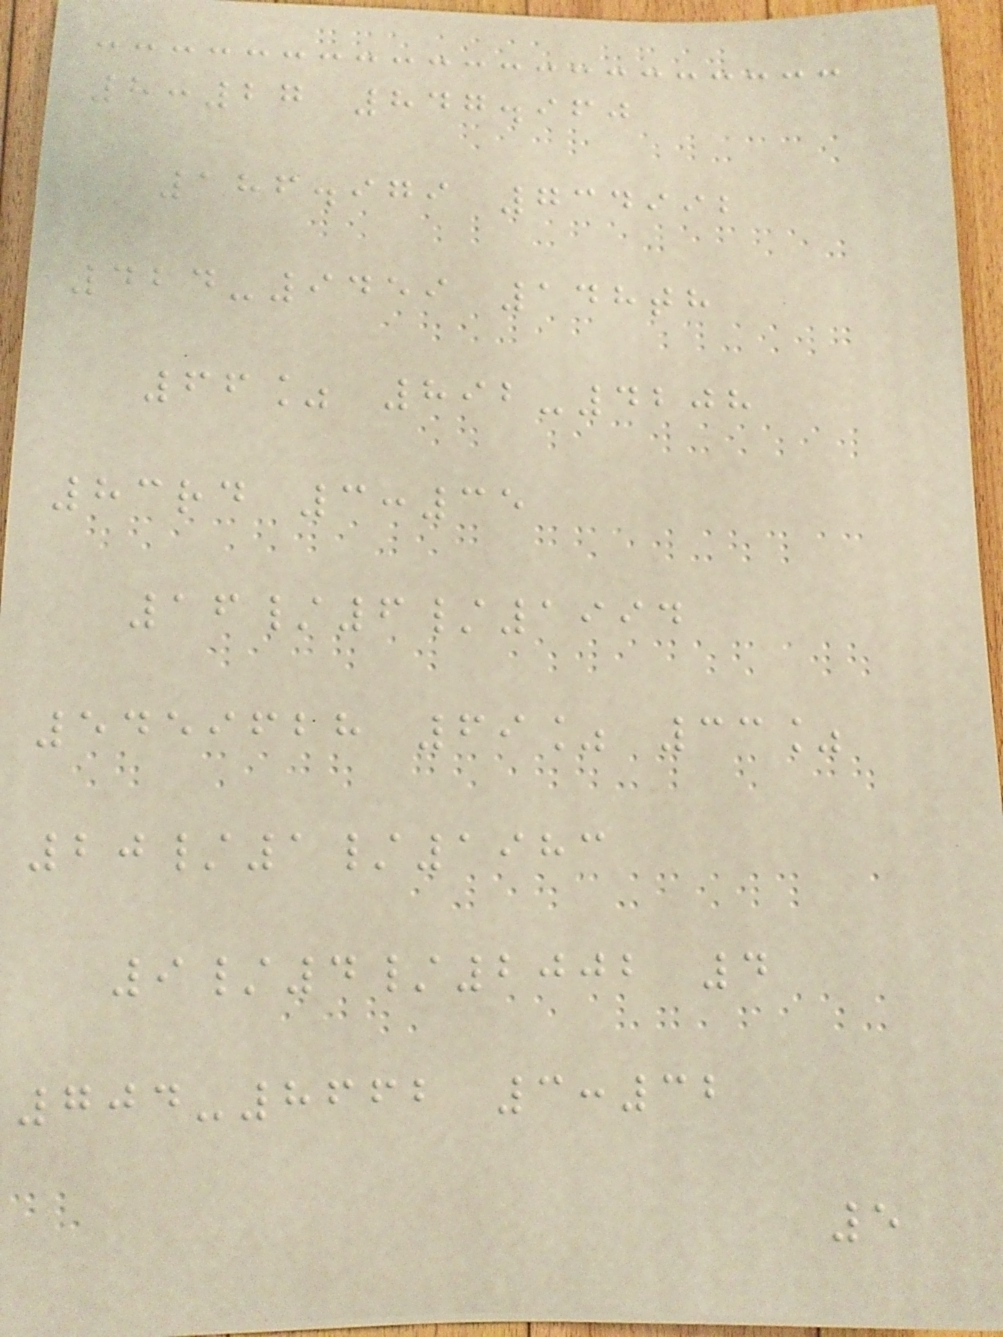8:27 847.960
186.979 734992
424-9459 148th
66% 892-4208
83rd 3:35
16/6/1994
5459628 69% 33%
20/1/1983
9/4/2002 4
704-8662 3:32
5
